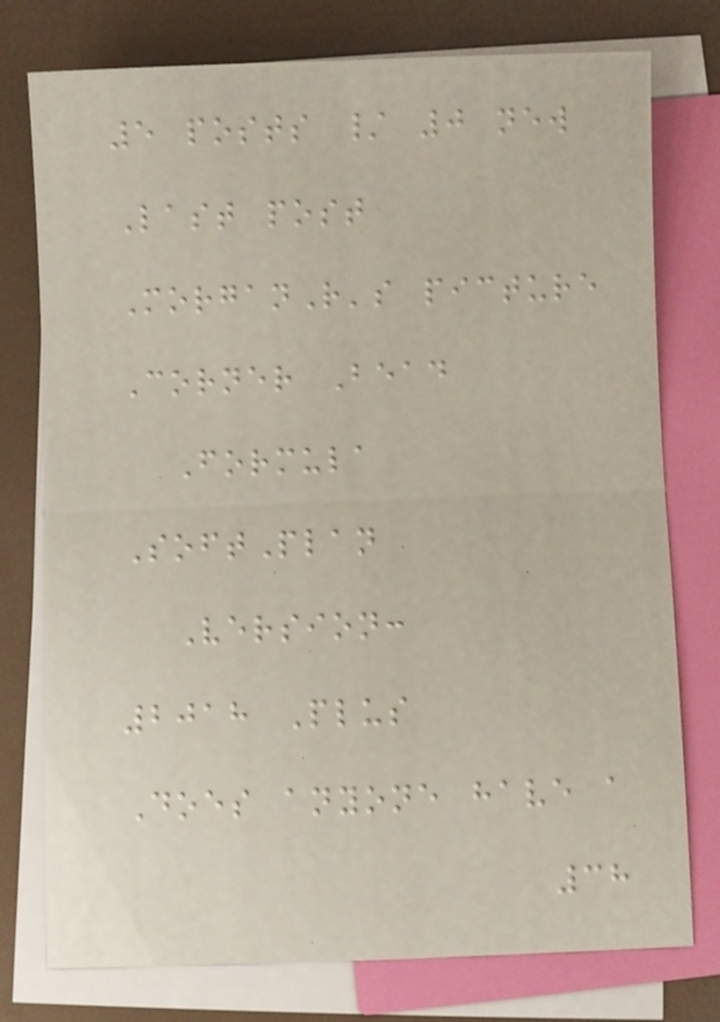5 posts / 0 new
Last post
MorganR's picture
Corner Bead
Formula
SoftPlan
Version:
2018 Plus
Does anyone have a
38
